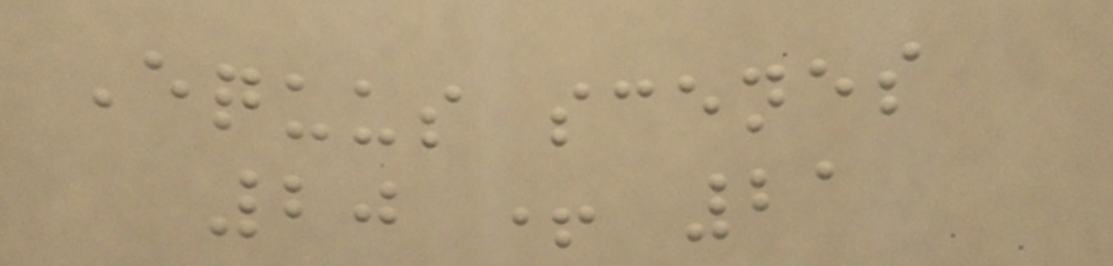Equus scenes
20 + 21
